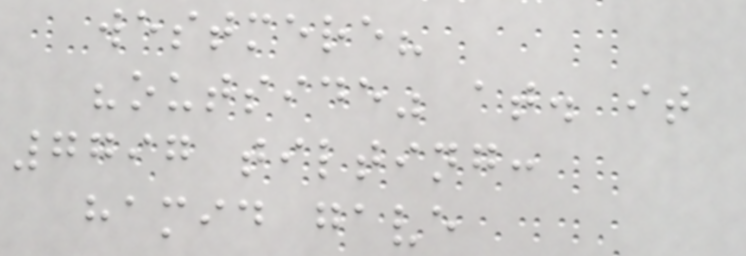westmere?
"outside" at. it
7797 tilting:
hamid gave
